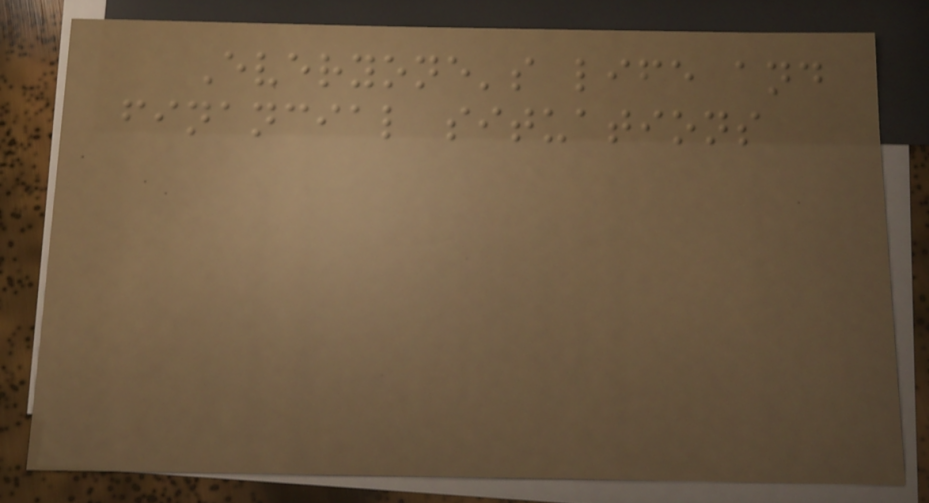Everyone's life and
financial situations
